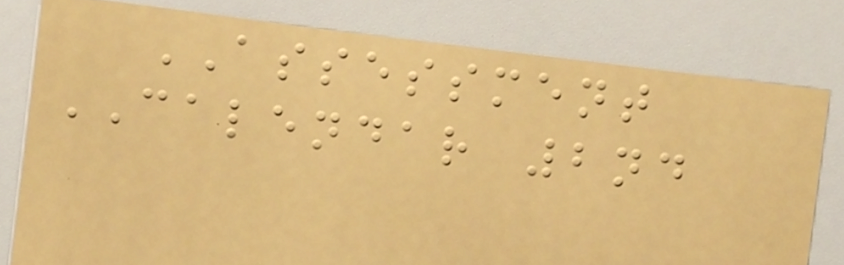ASSESSMENT
CALENDAR 2nd
